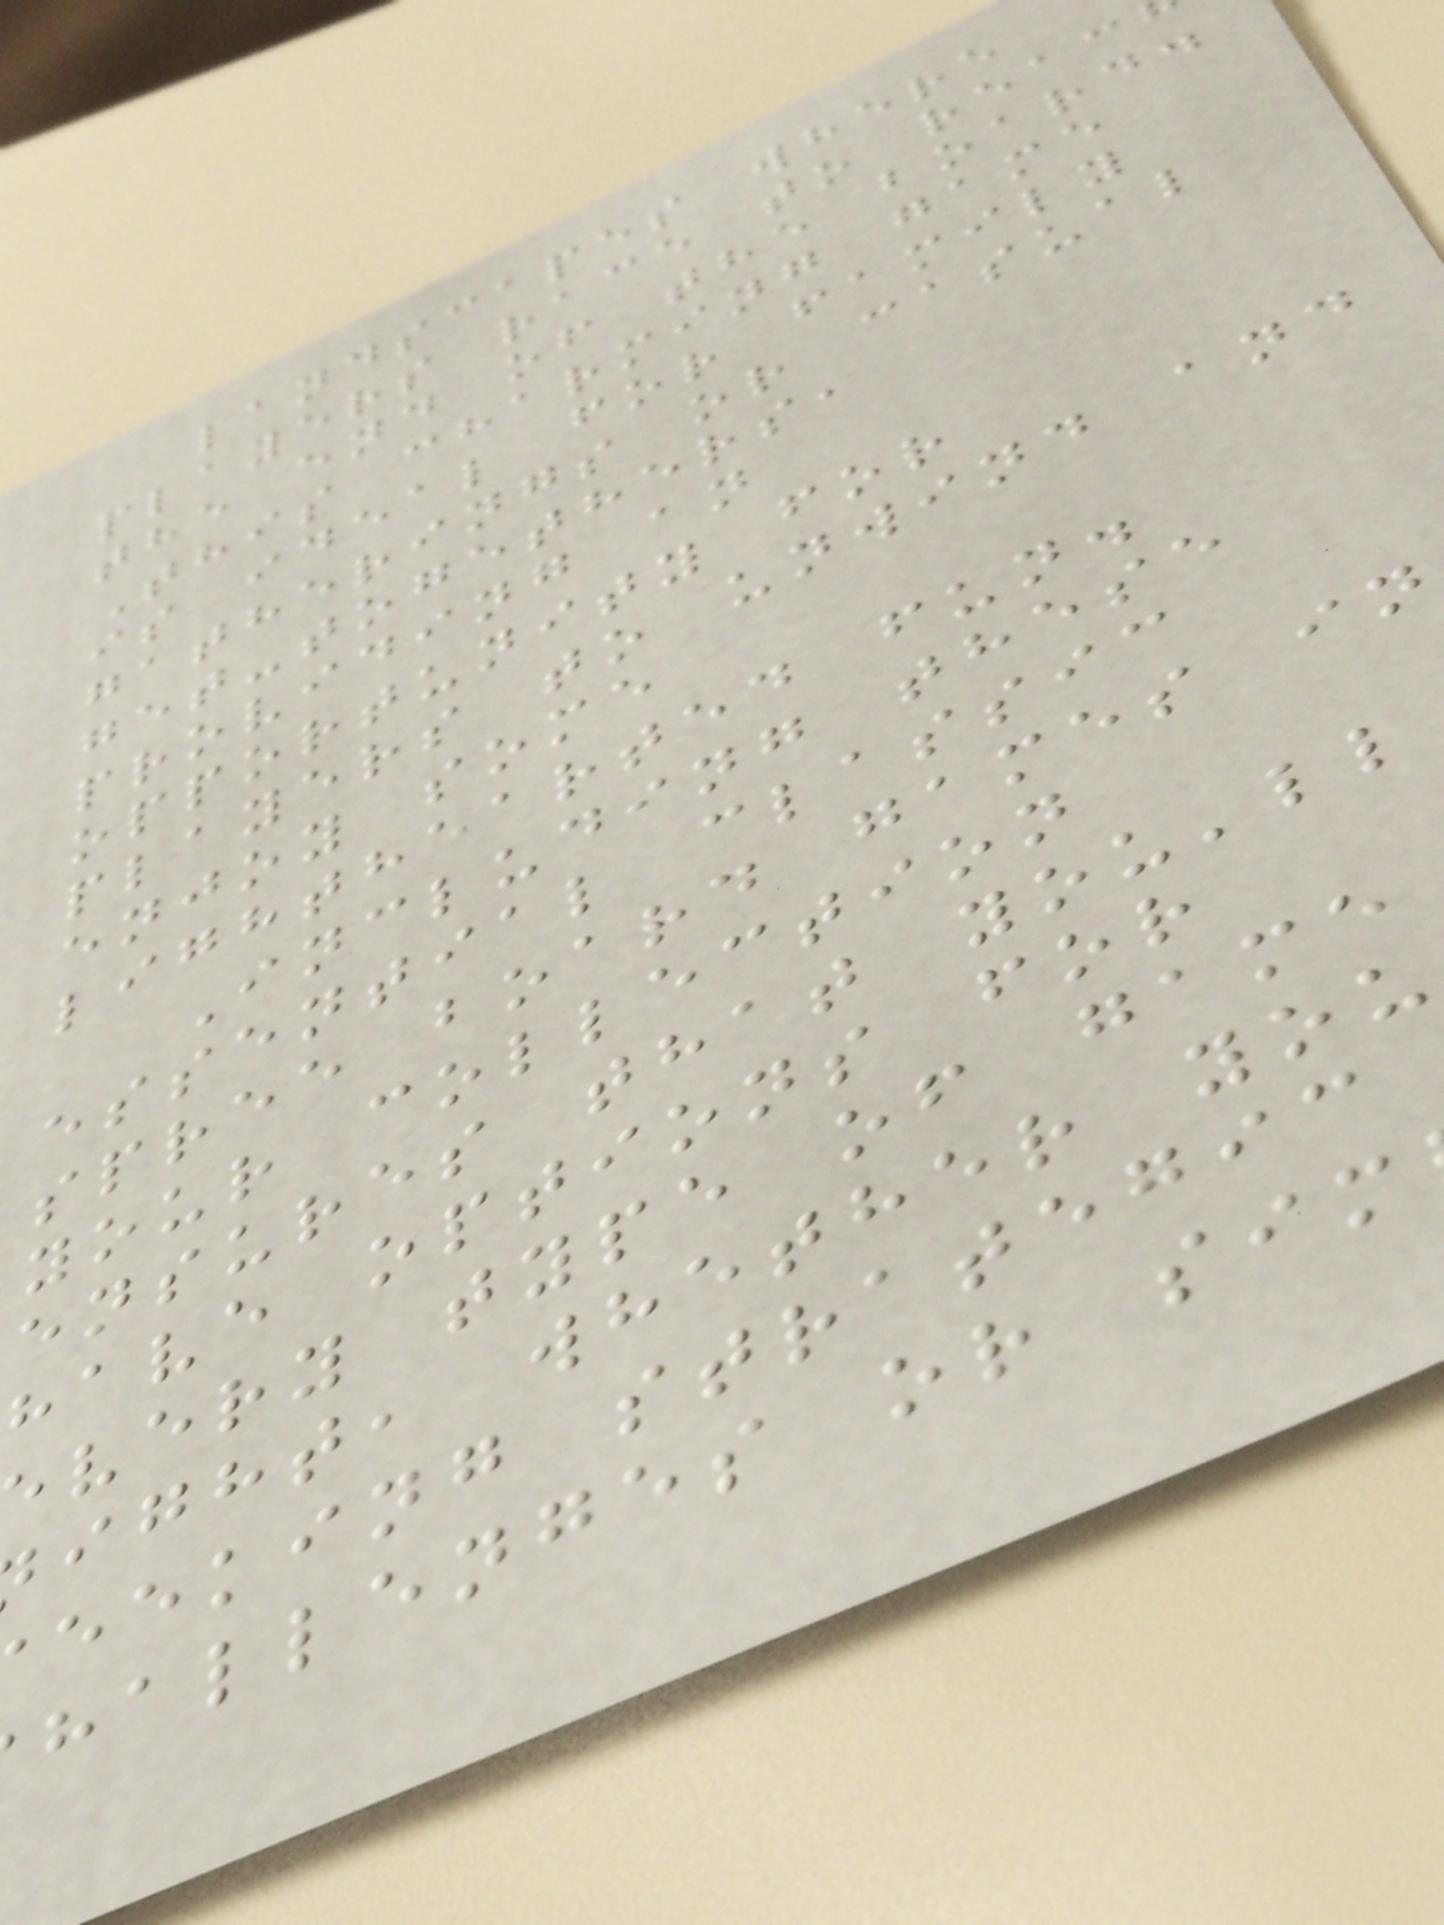landscapes where
players race to reac
the end of the board.
This charming game
is ideal for family
gatherings or casual
get-togethers,
providing an
opportunity for
players to unwind and
enjoy some
lighthearted fun.
Including these
essential classic
spree board games in
your collection
ensures that you'll
have options for
very type of game
ight, whether you
eeking strategic
hallenges or sim
